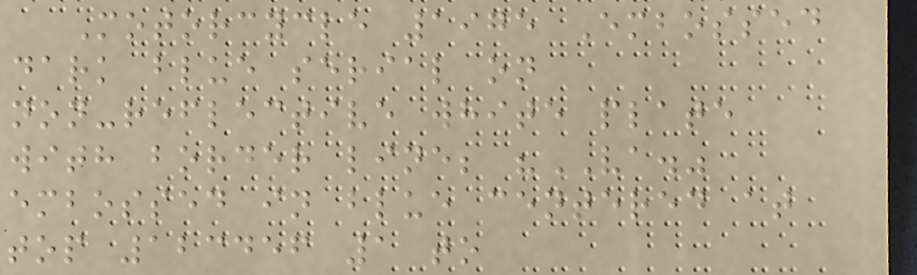Motorcycle 1975 Embossed
dark blue serial on
non-reflective white plate
with border line; "VA."
embossed in blue centered at
top 123456 1 to
